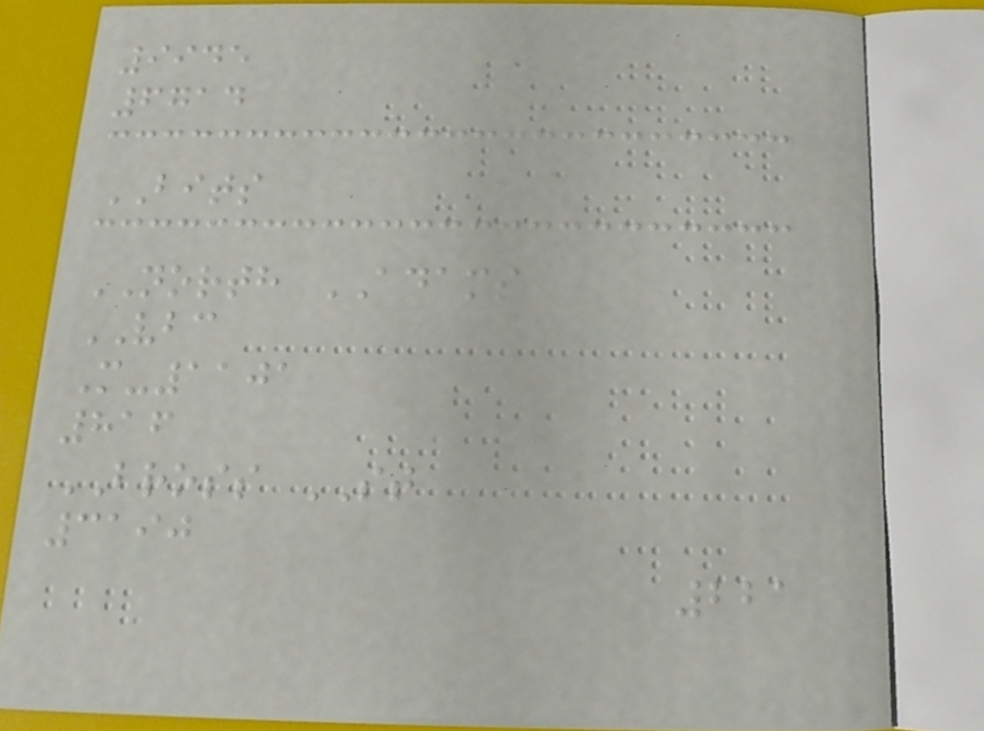9945
6714
BITS
NORTH ADAMS
VBC
M-1101
816
BROSS ST
3190
221
